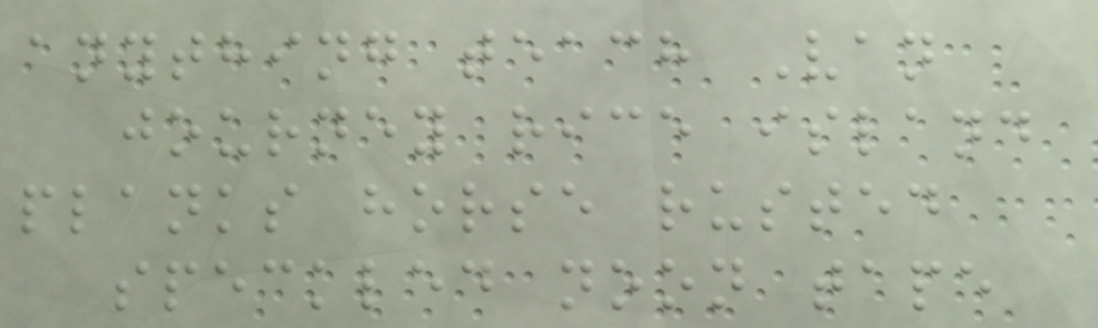anything teach Van
journey rice island
planks horse rusted
speckled noon tape
